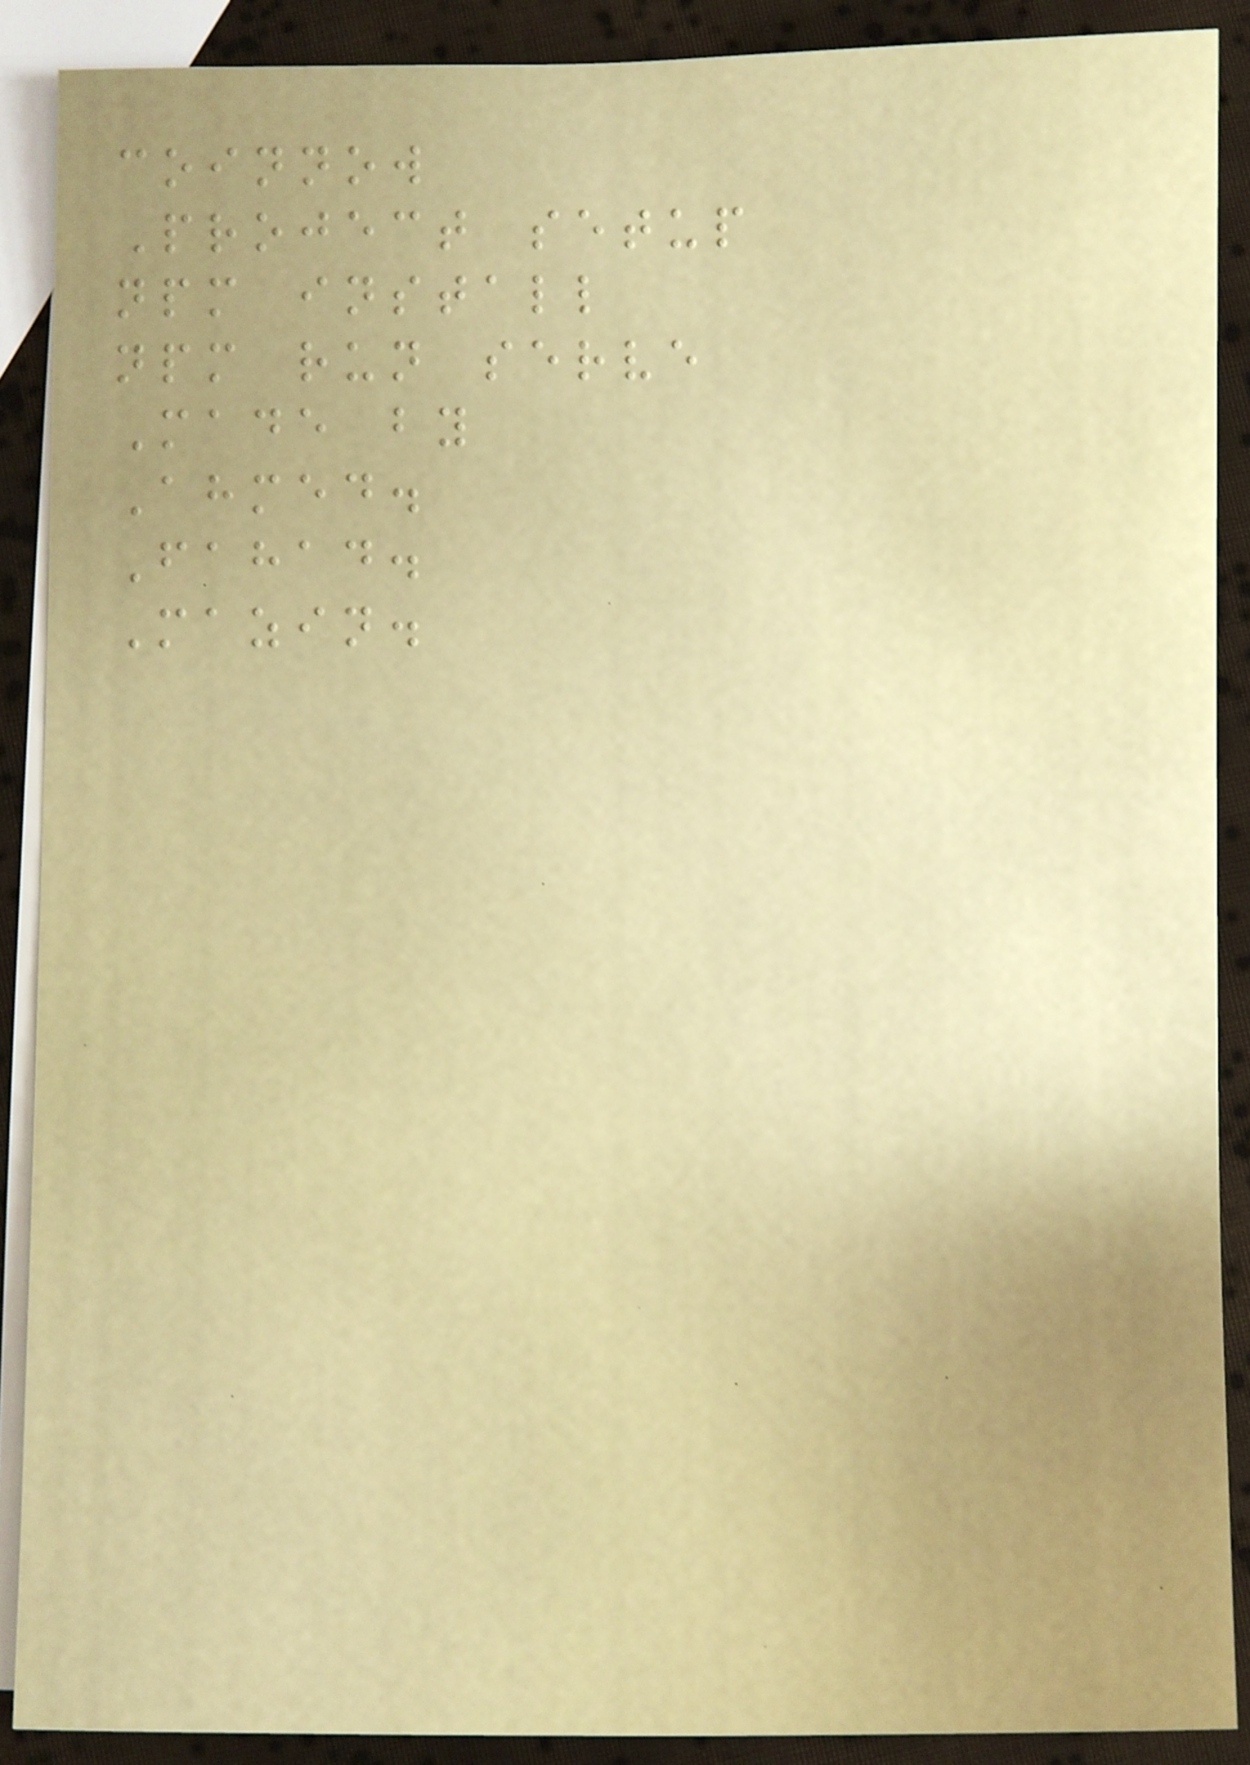coinnow
Project setup
npm install
npm run serve
Made by
Ahmed.
Fahad.
Mazin.
